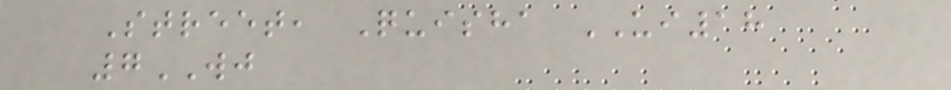Street, Quisha UI18
7WJ
